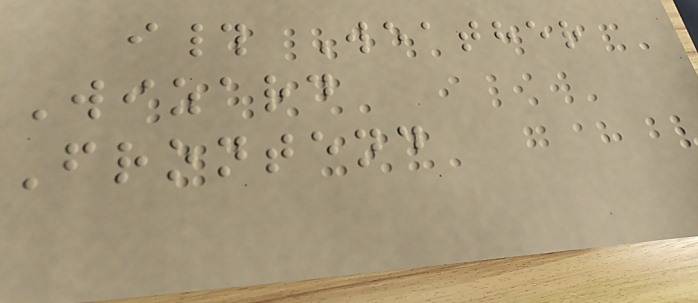i# Weather
Wizard
Frontend
